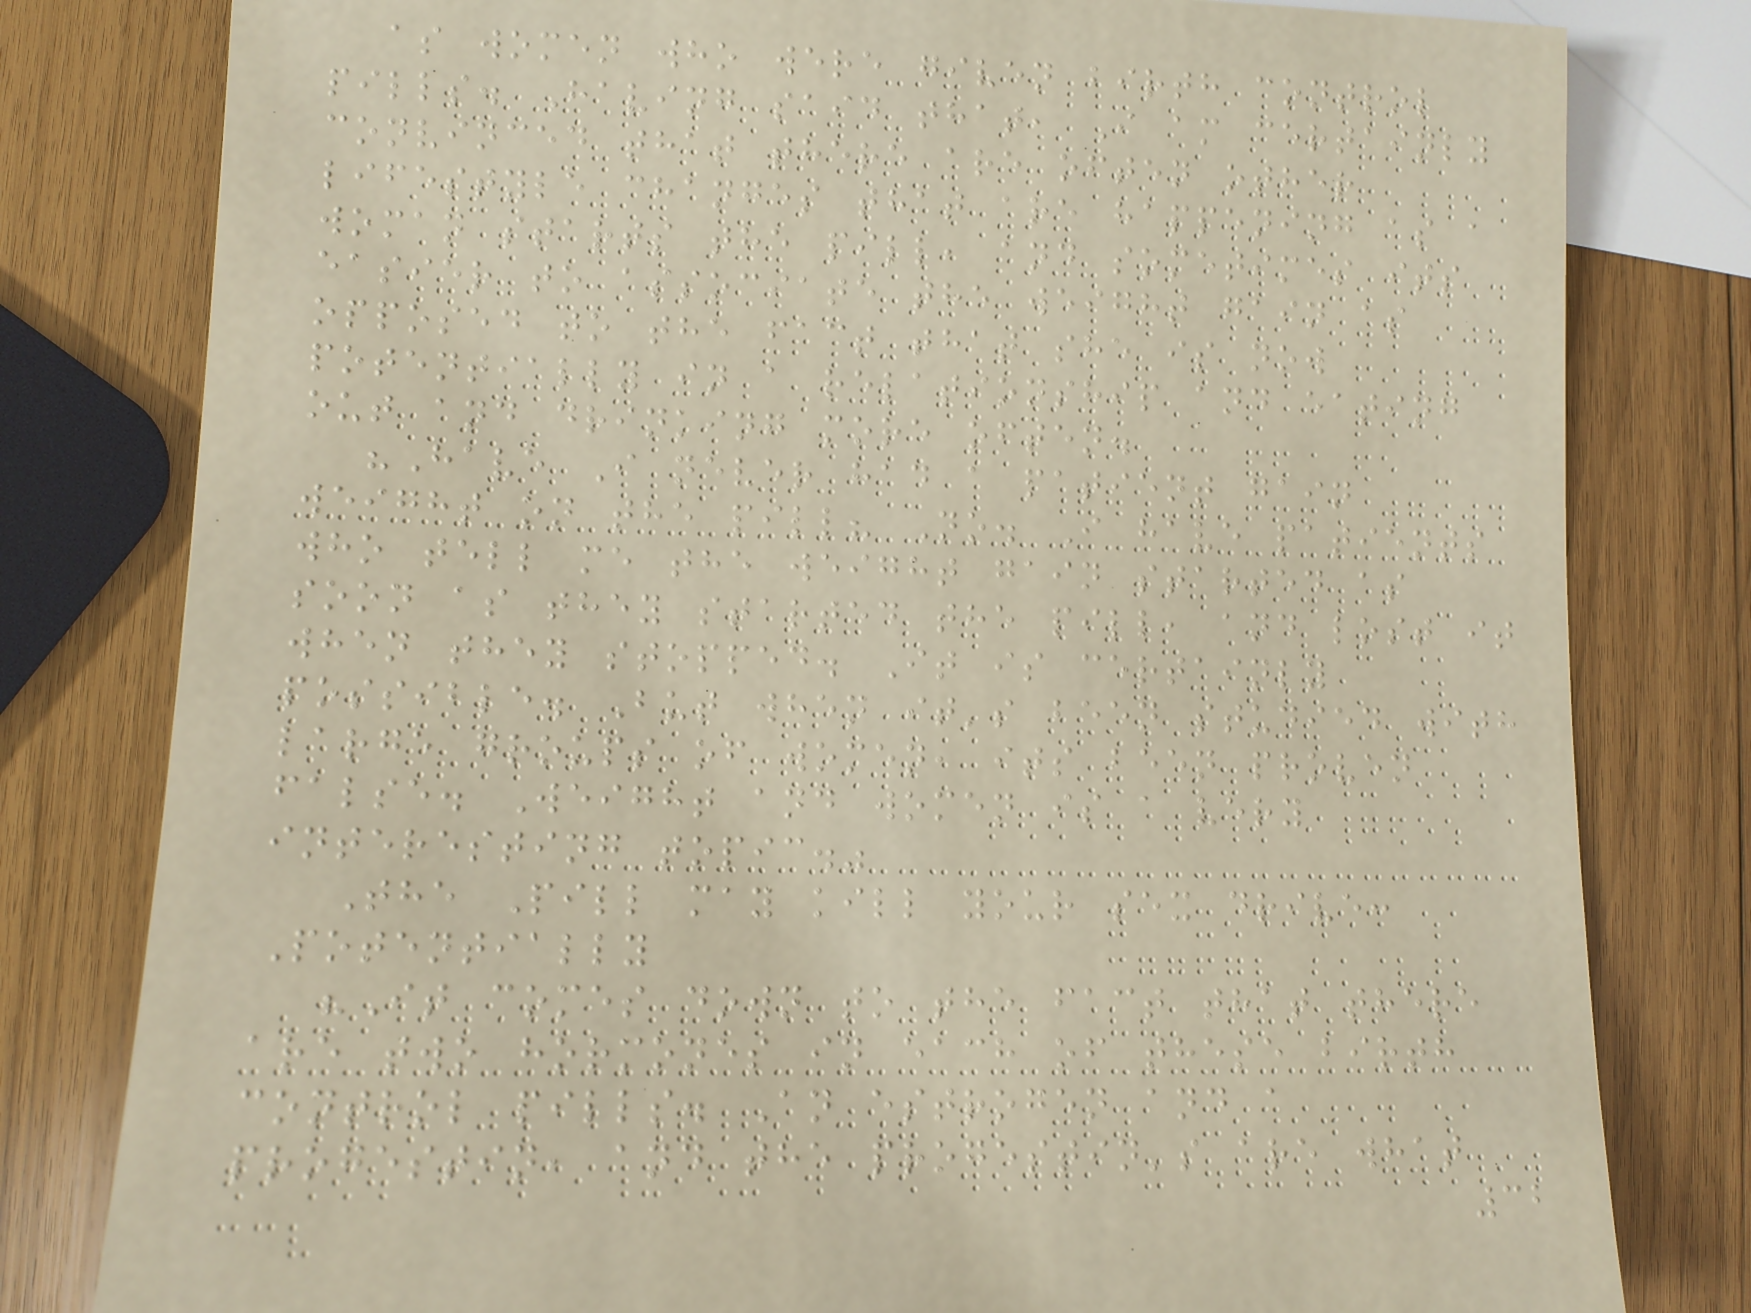as women who were given birth control
pills. Having said that, I am certainly
convinced that there are often other
lifestyle changes that are happening as a
woman starts the pill, and sometimes its
easier to associate the weight gain as
opposed to the fact that she is now
potentially in a relationship and eating
out and drinking more often.
"Have I never had a patient gain
weight on the pill? No. I have patients
who tell me the weight gain started as
soon as they started the pill, and lost it
when they stopped. It is certainly
possible. But when it's been studied with
large groups of women, its been proven
false. Weight and women is a very
interesting topic."
The Pill may kill your sex drive:
Potentially
"It comes down to the fact that there
are two hormones in each of these birth
control pills. An estrogen and a
progestin, and the progestin's are what
32
